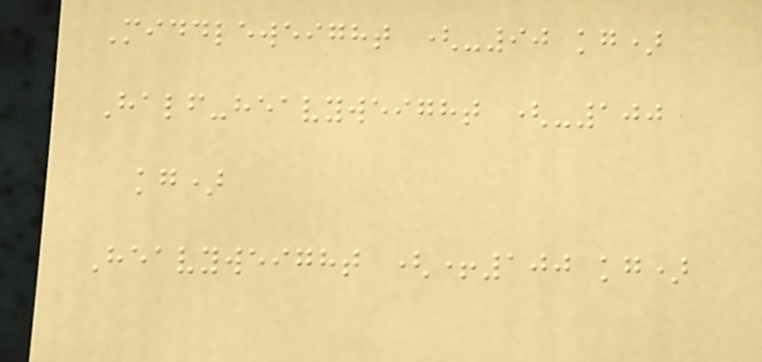Middleweight (-90 kg)
Half-heavyweight (-100
kg)
Heavyweight (+100 kg)
